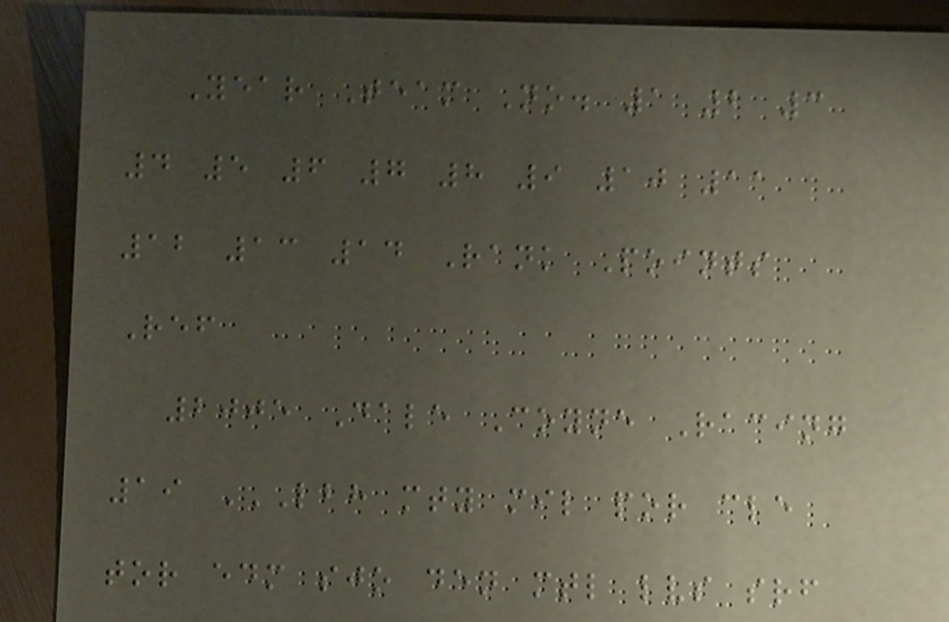Year Team No. 1 2 3
4 5 6 7 8 9 10 11
12 13 14 Rank Points
Ref
2005 Dale Coyne Racing
19 LBH MTY MIL POR CLE
TOR EDM SJO DEN MTL LVS SRF
